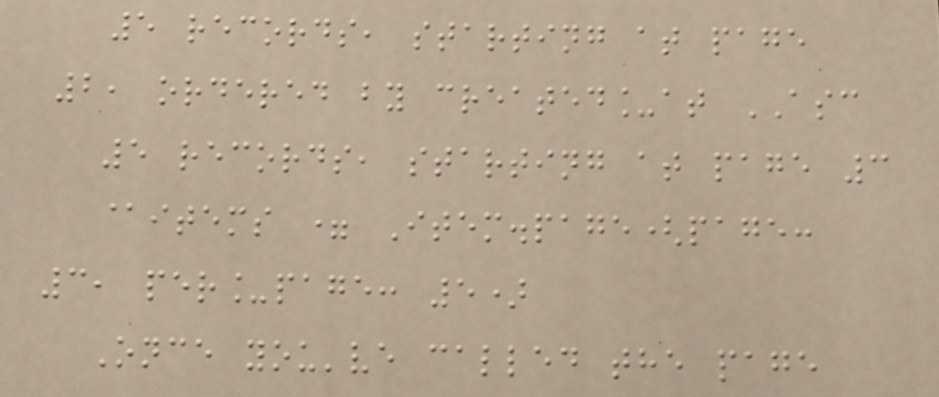5 records, starting at page
2, ordered by created_at ASC
5 records, starting at page 3
@items = Item.page(page:
3, per_page: 5)
Once you've called the page
